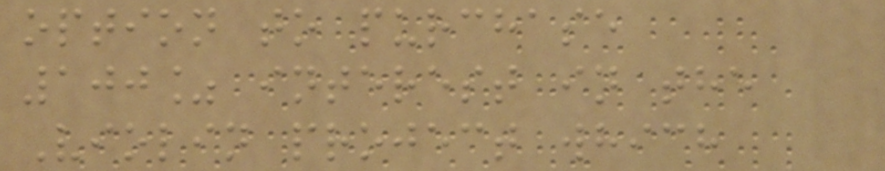option to purchase
100% interest in the
Violin project which
